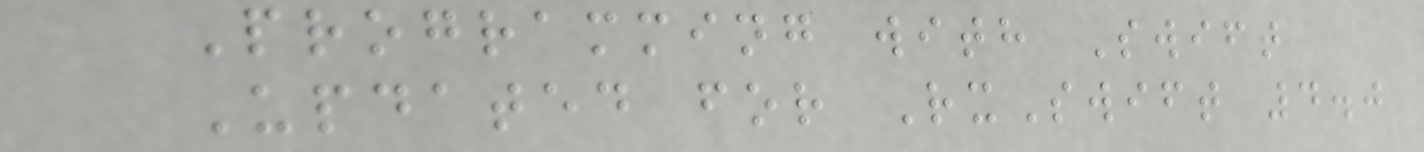Programming with Swift
Updated for RxSwift 4.0
